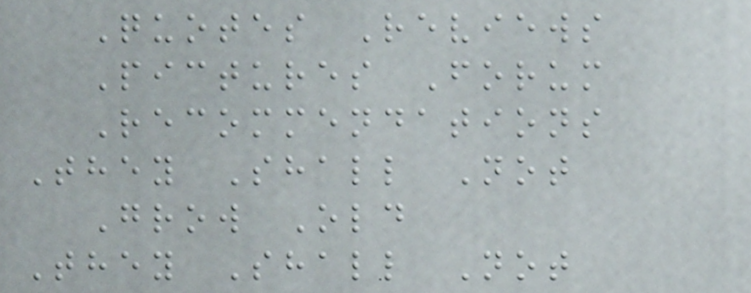Quotes Reviews
Pictures Forum
Recommendations
They Shall Not
Grow Old
They Shall Not
